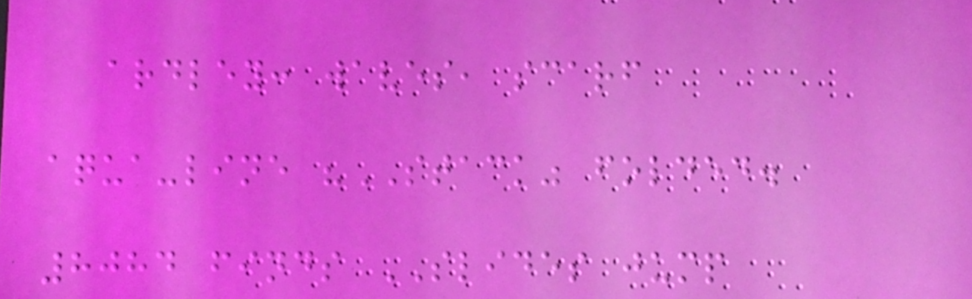ardley: waves, scarf
aqua-line "STACK" folded.
8084 finds SLIDES jump
